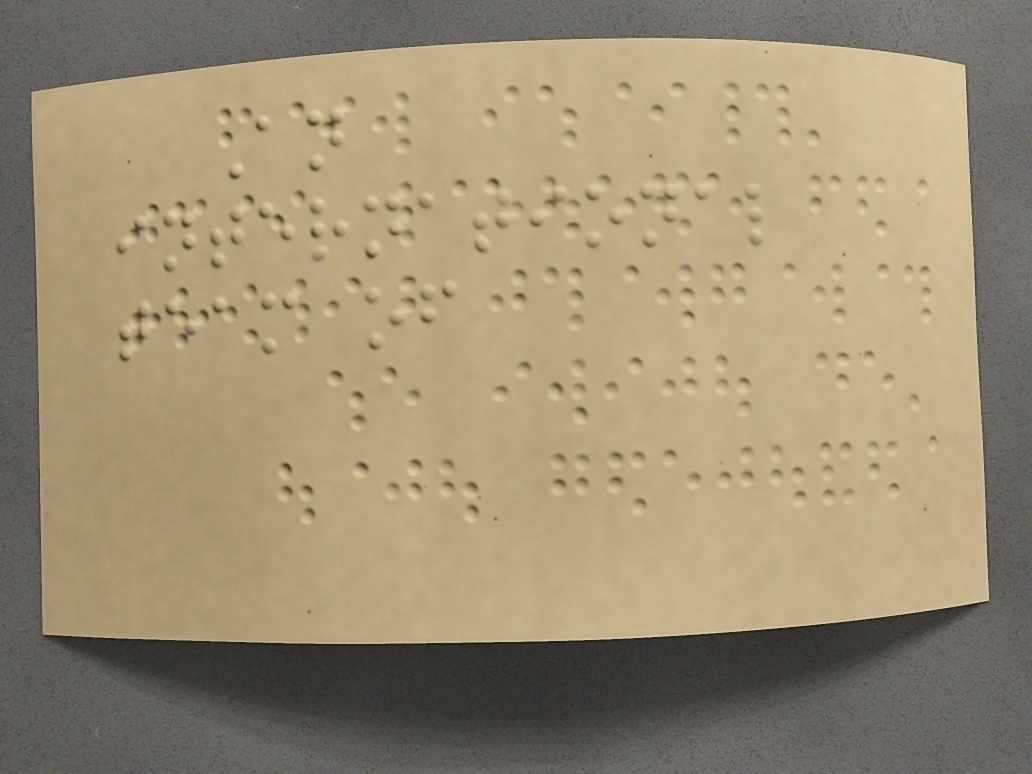An
international
team of
